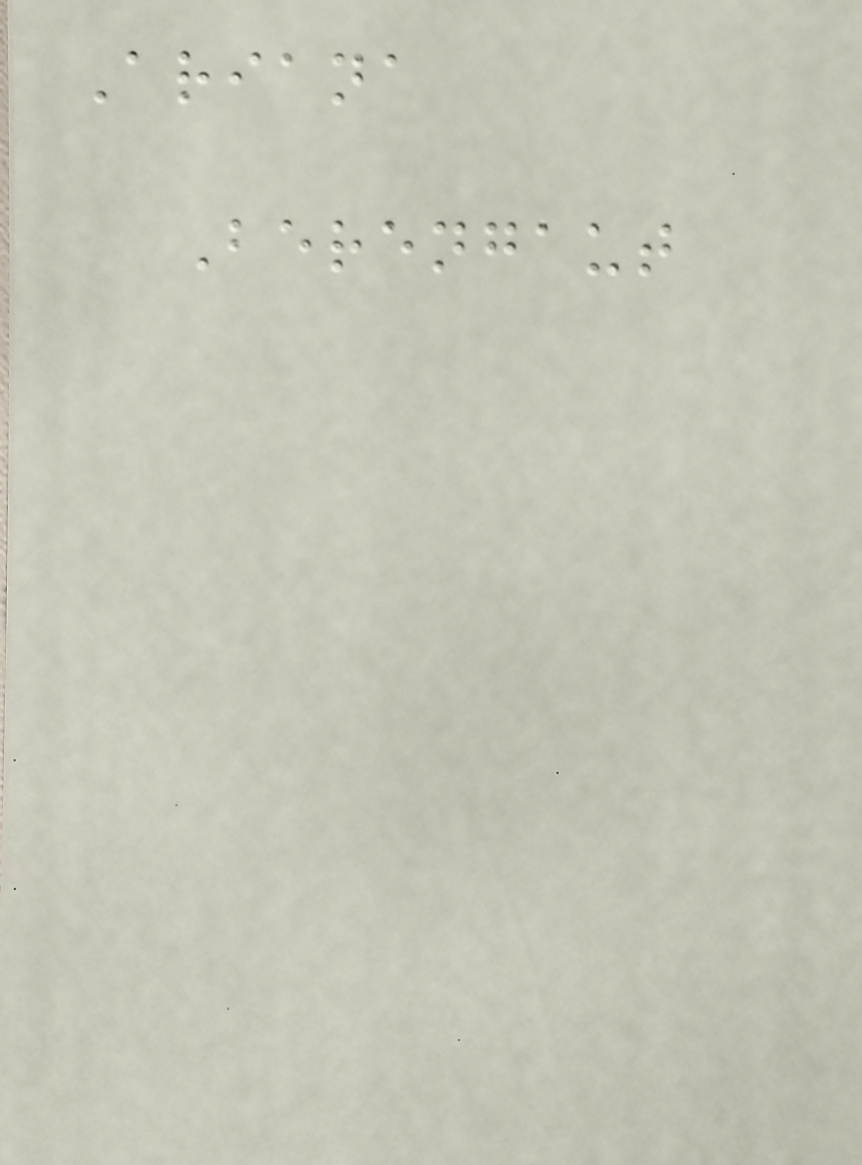Ariana
Berengaut
